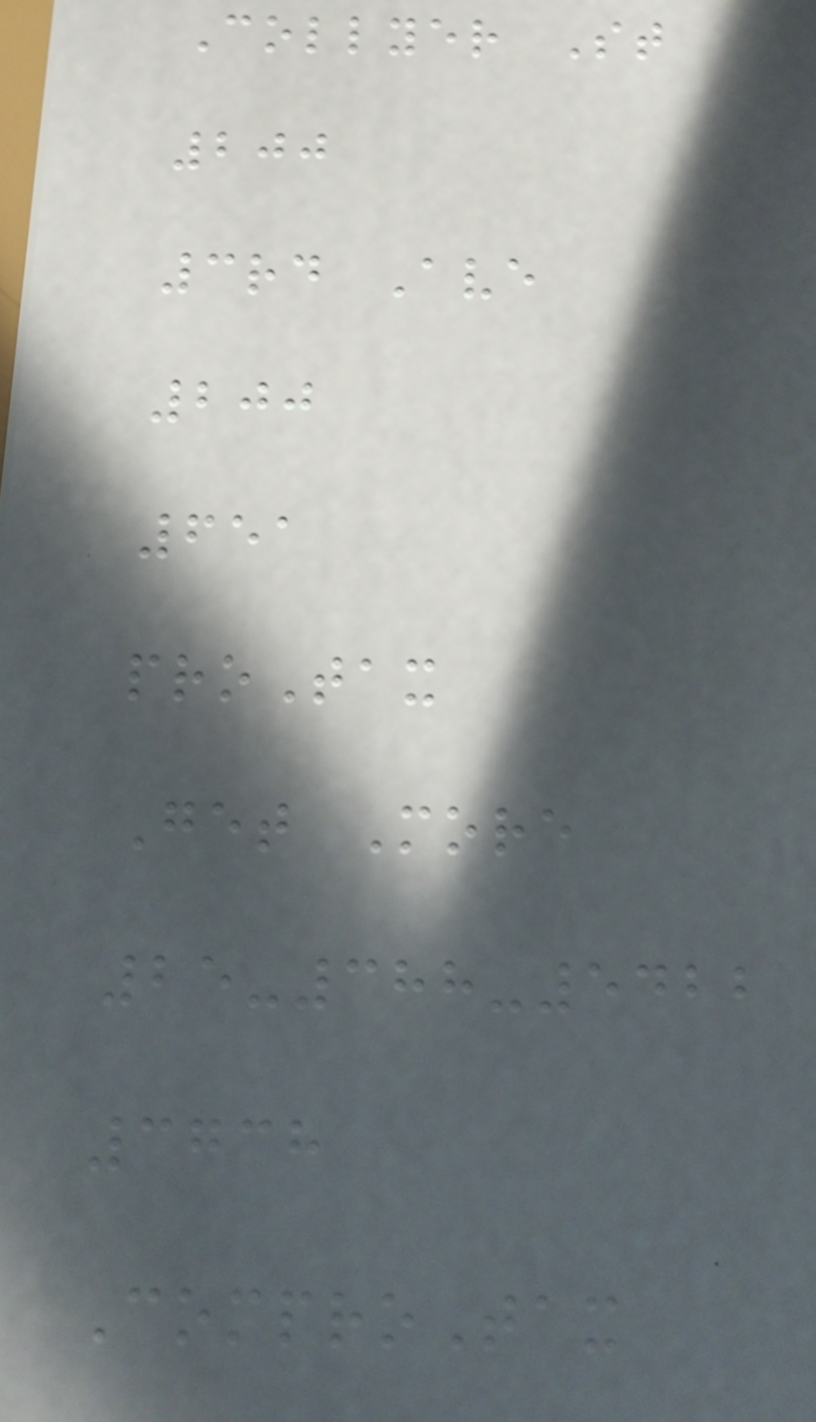Collyer St
200
3rd Ave
200
651
proTax
Get More
25-388-5422
3738
ComproTax
